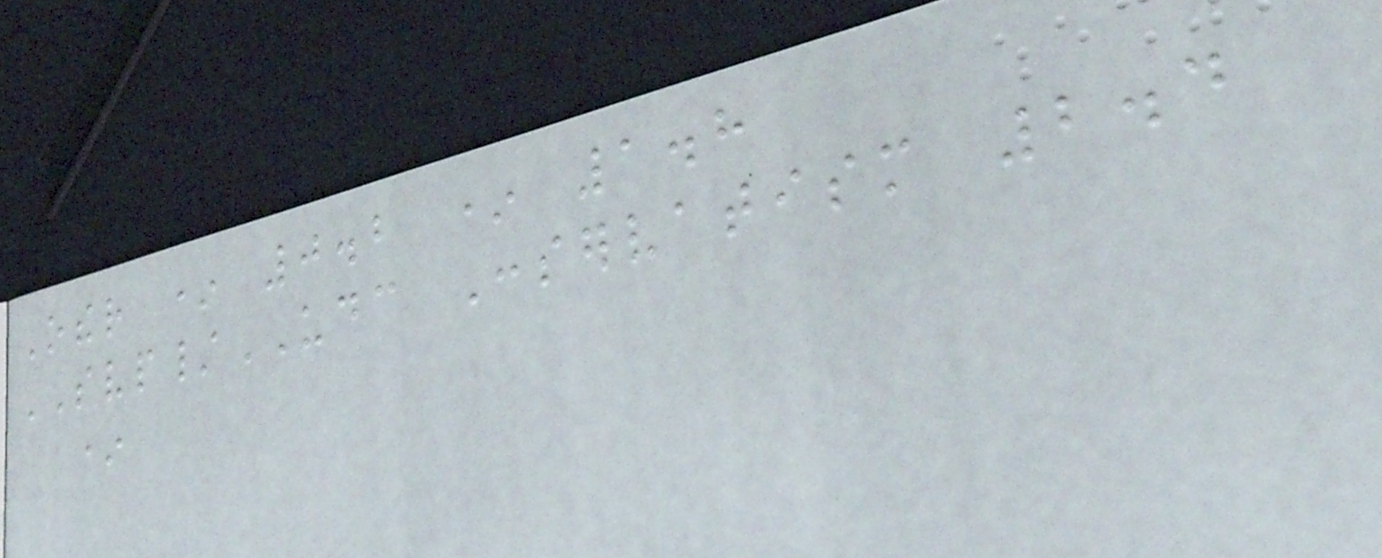Other * 0.2 * 1.8
SVP/UDC Conservatism 2.4
*
